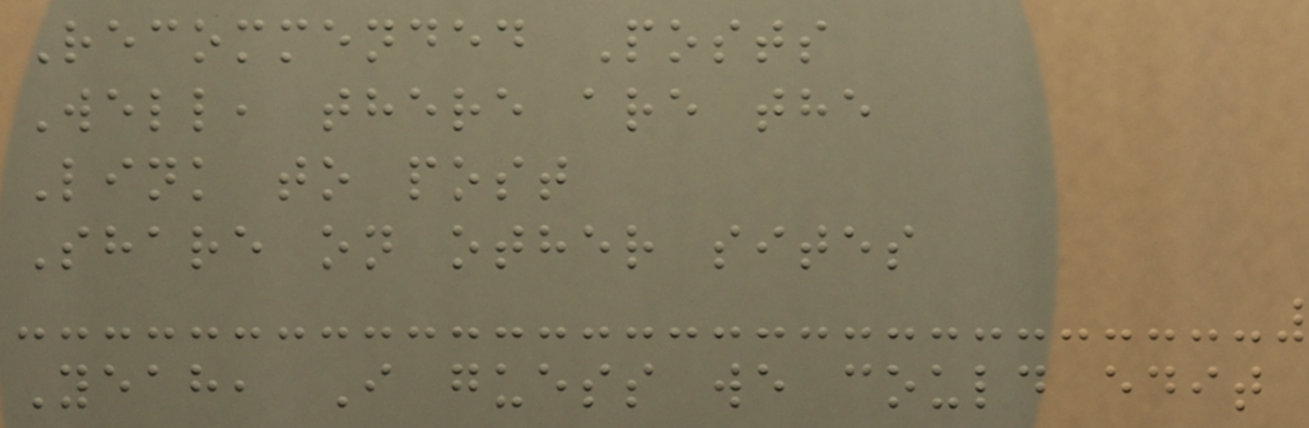Recommended Posts
Well, there are the
Link to post
Share on other sites
Yeah, I guess we could edit
